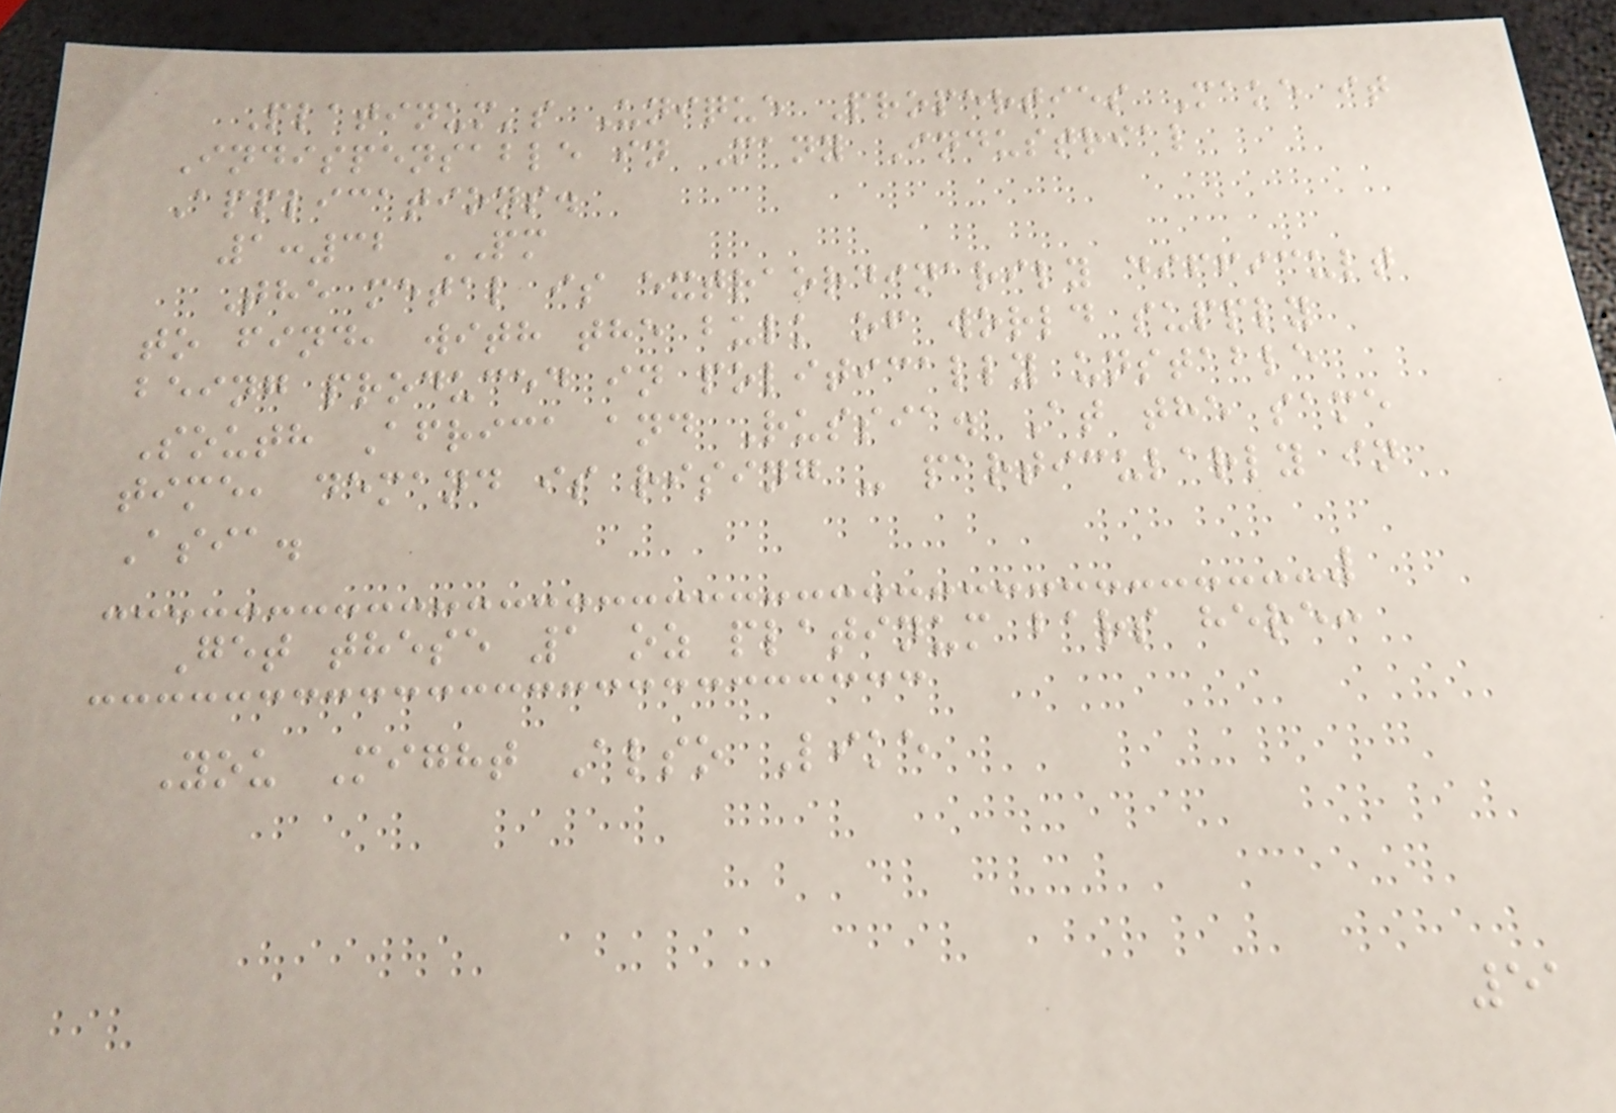Platinum's Unique Properties Make it
Indispensable in Many Industrial
Applications.
1:32 PM
The metal is extraordinarily difficult
to find, with the bulk of world supply
being produced in politically unstable
South Africa and Russia. At the same
time, demand is rising - particularly in
Asia.
Get these 1 oz platinum bars here:
You Might Also Like
51
